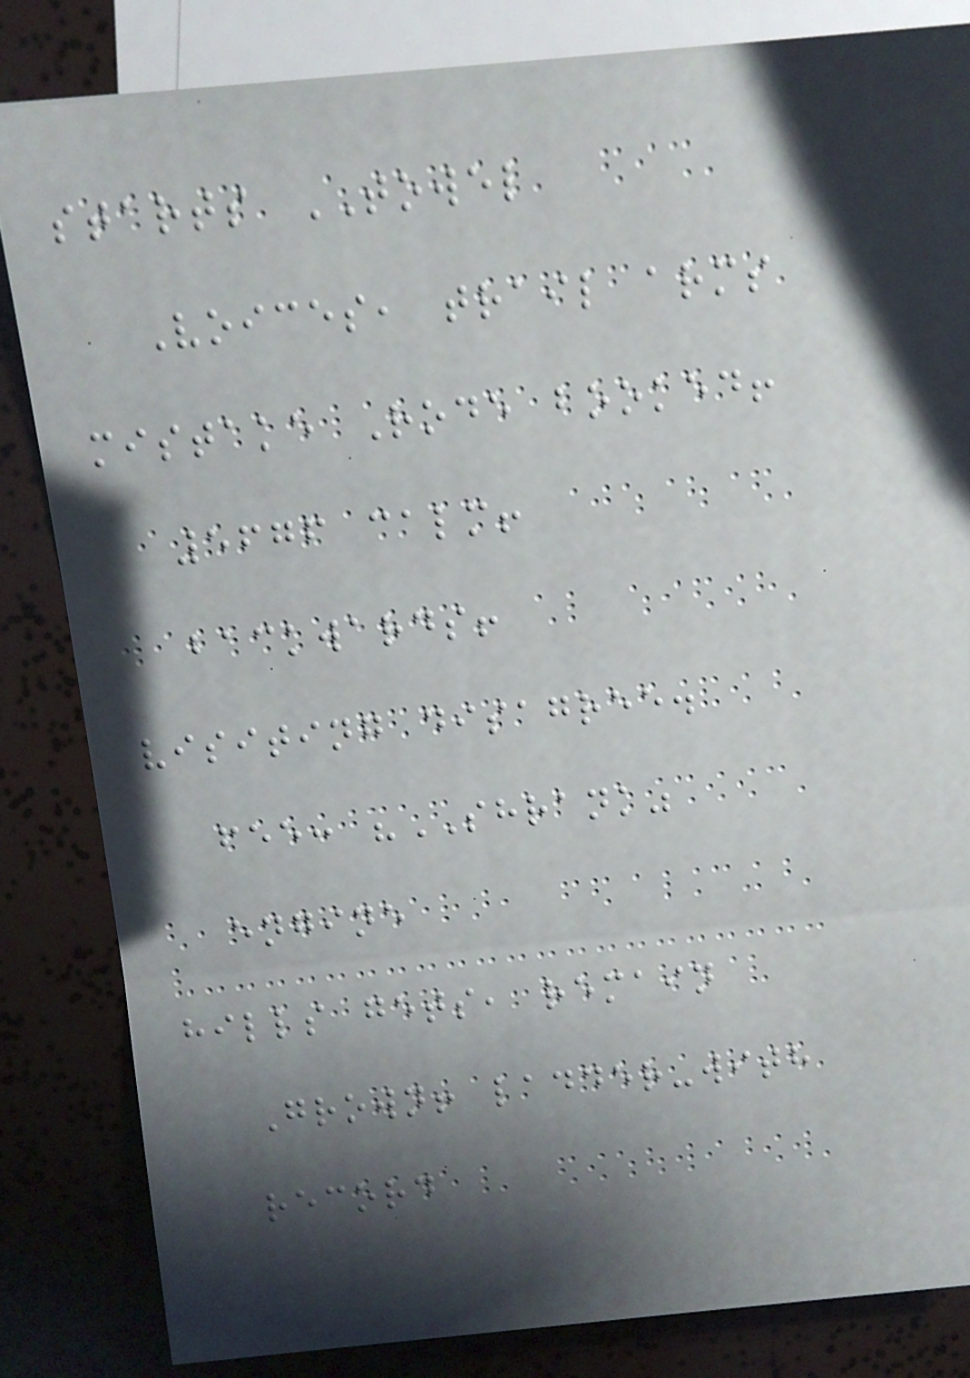starts TOWEL
Voices, trail arms
mistake Rode booked!
5676 calm!
backwards!
visiting disagree.
fee: "SHRANK"
engine
hills gets, remain
Grown! ladder-with
record
